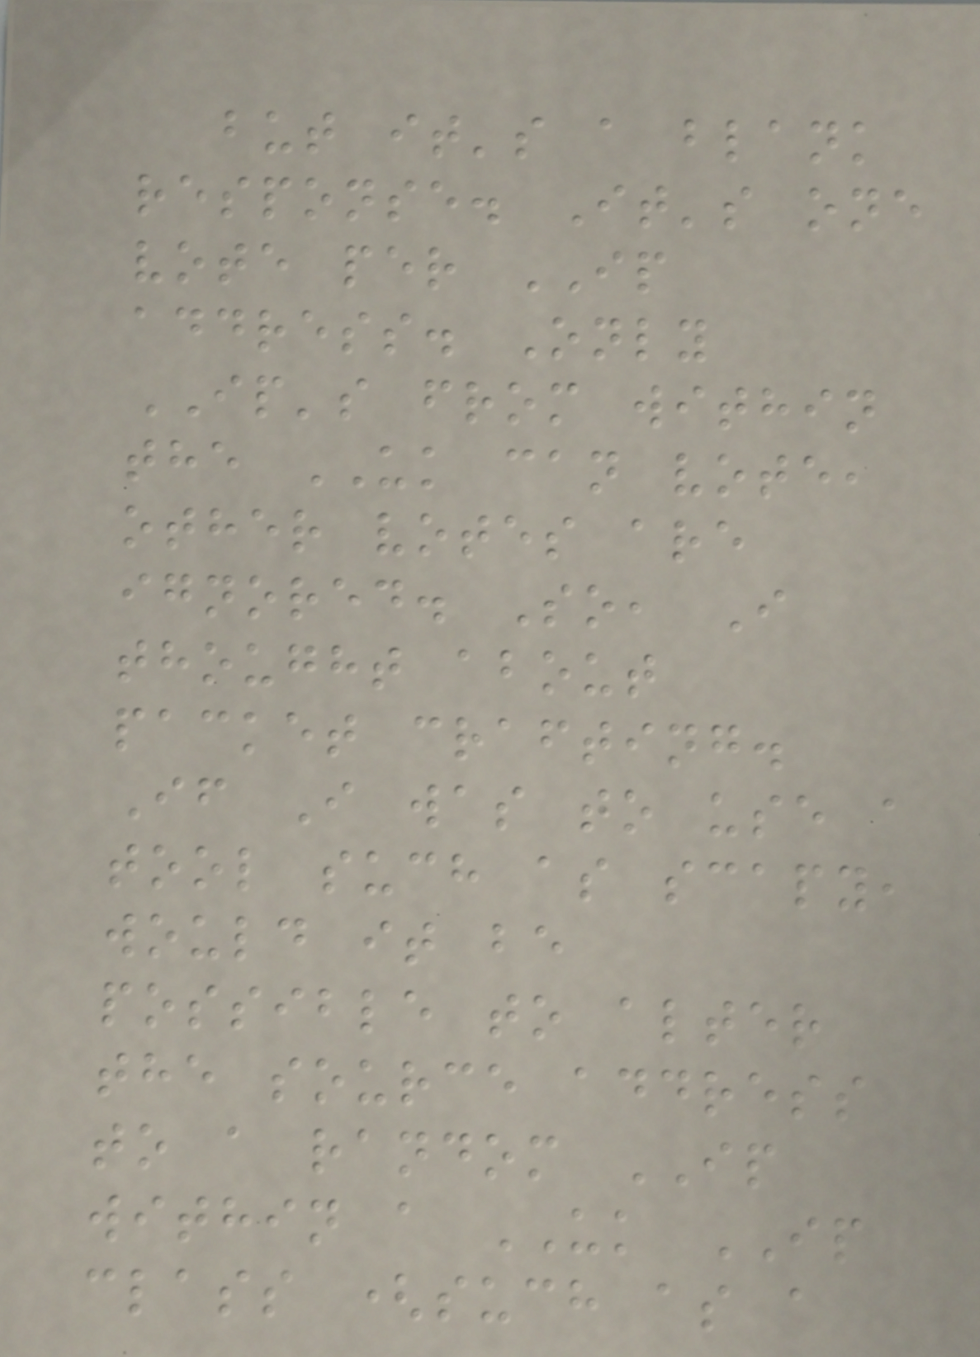but it's a blank
response. It's one
vote per IP
address. Only
IP's from within
the UK can vote,
other votes are
ignored. So, I
thought about
packet crafting.
If I was to use a
tool such as scapy,
would it be
possible to alter
the source address
to a random IP
within a UK IP
class (such as a
